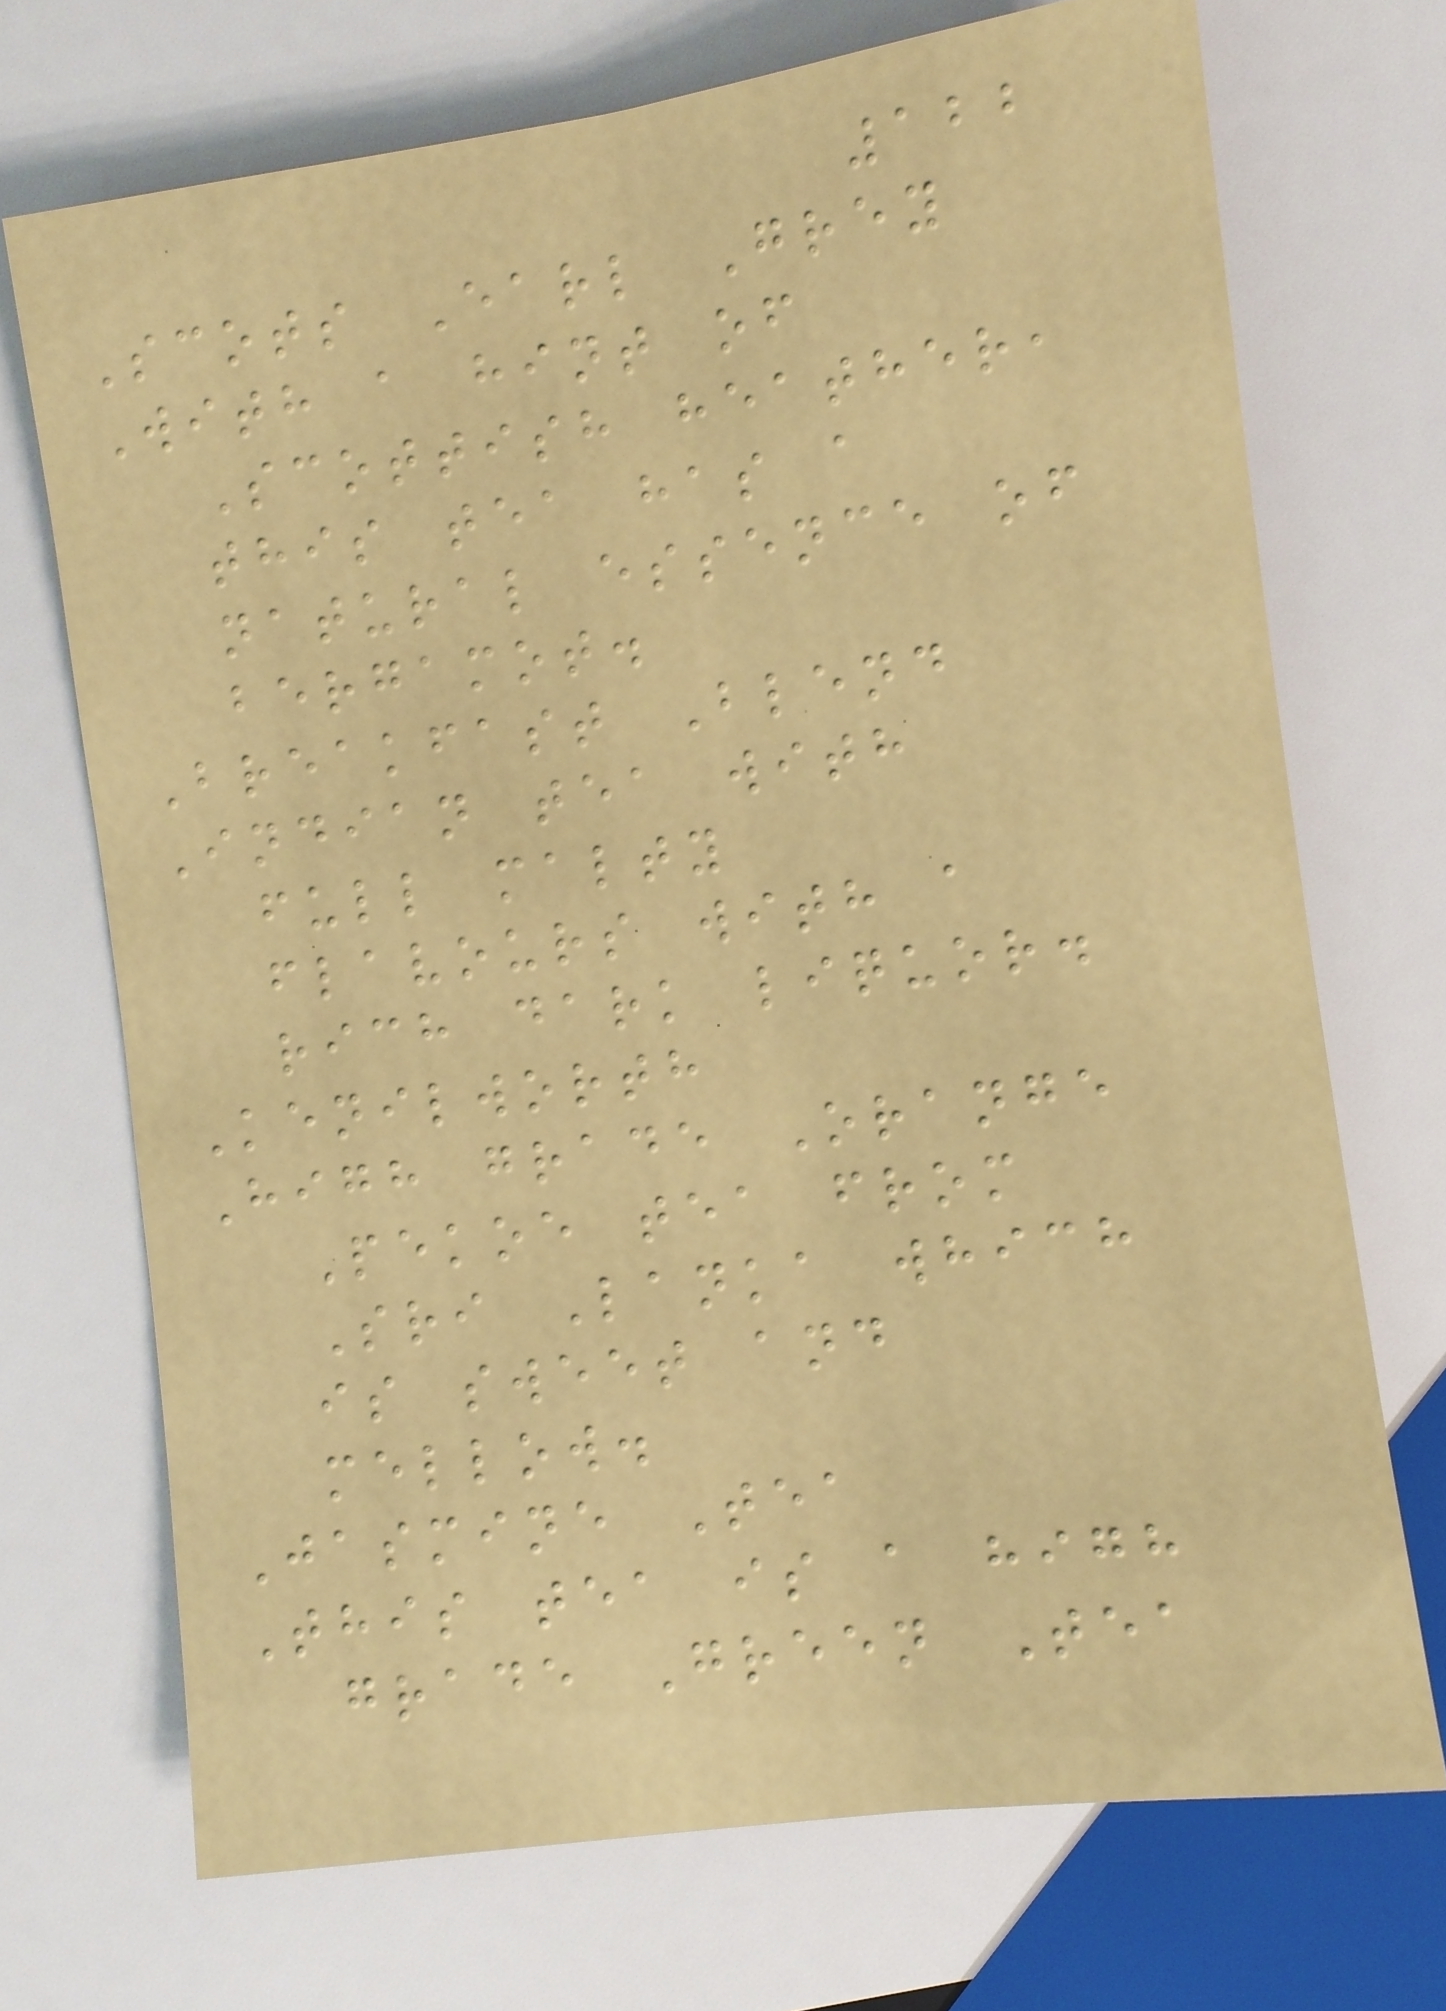122
Scots Earl Grey
With a hint of
Scottish heather,
this tea has a
natural essence of
bergamot.
Breakfast Blend
Indian tea with
full malty
flavours with a
rich dark liquor.
Kenilworth
High grade Orange
Pekoe tea from
Sri Lanka which
is sweet and
mellow.
Jasmine Tea
This tea is a high
grade Green Tea
